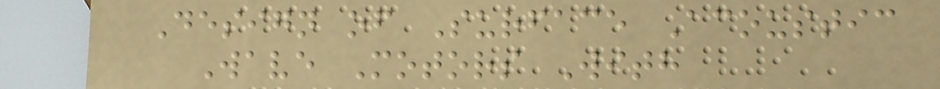Design of Surface Acoustic
Wave Motors With
